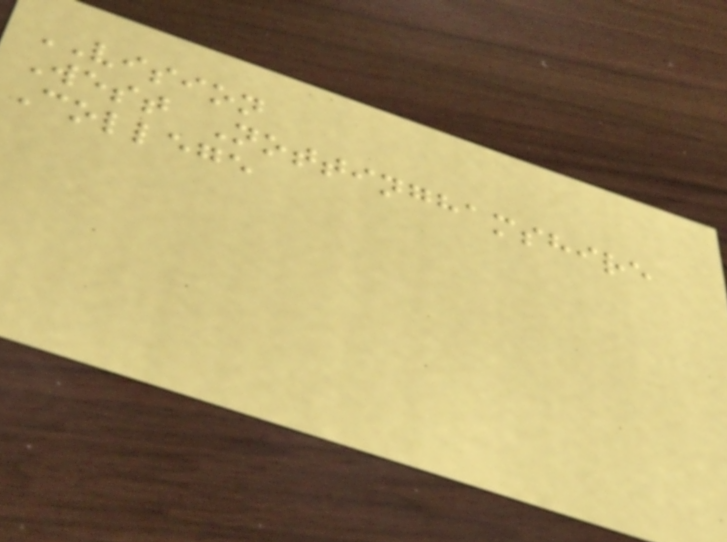VISION
West Nottinghamshire
College
